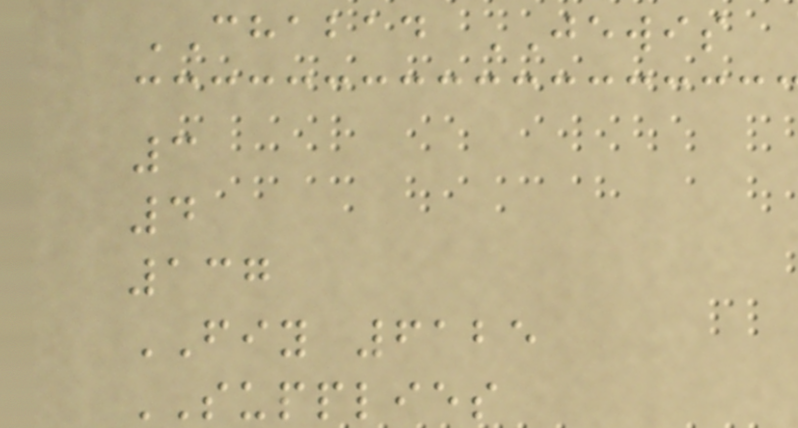CHABAD JEWIS
3
4
137
FIY 6125
SUPPLIES
